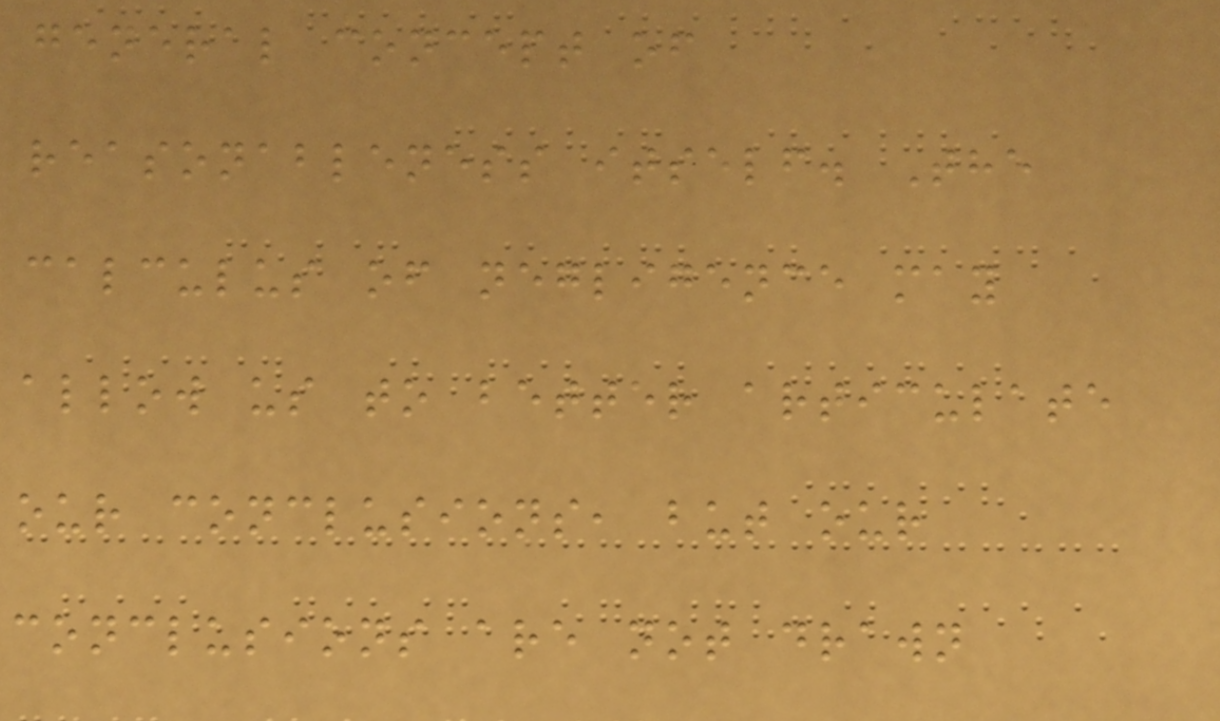general concept of
reasonableness itself. The
calculus of negligence may
allow us to better articulate
our conclusions, but our
conclusions are not drawn
